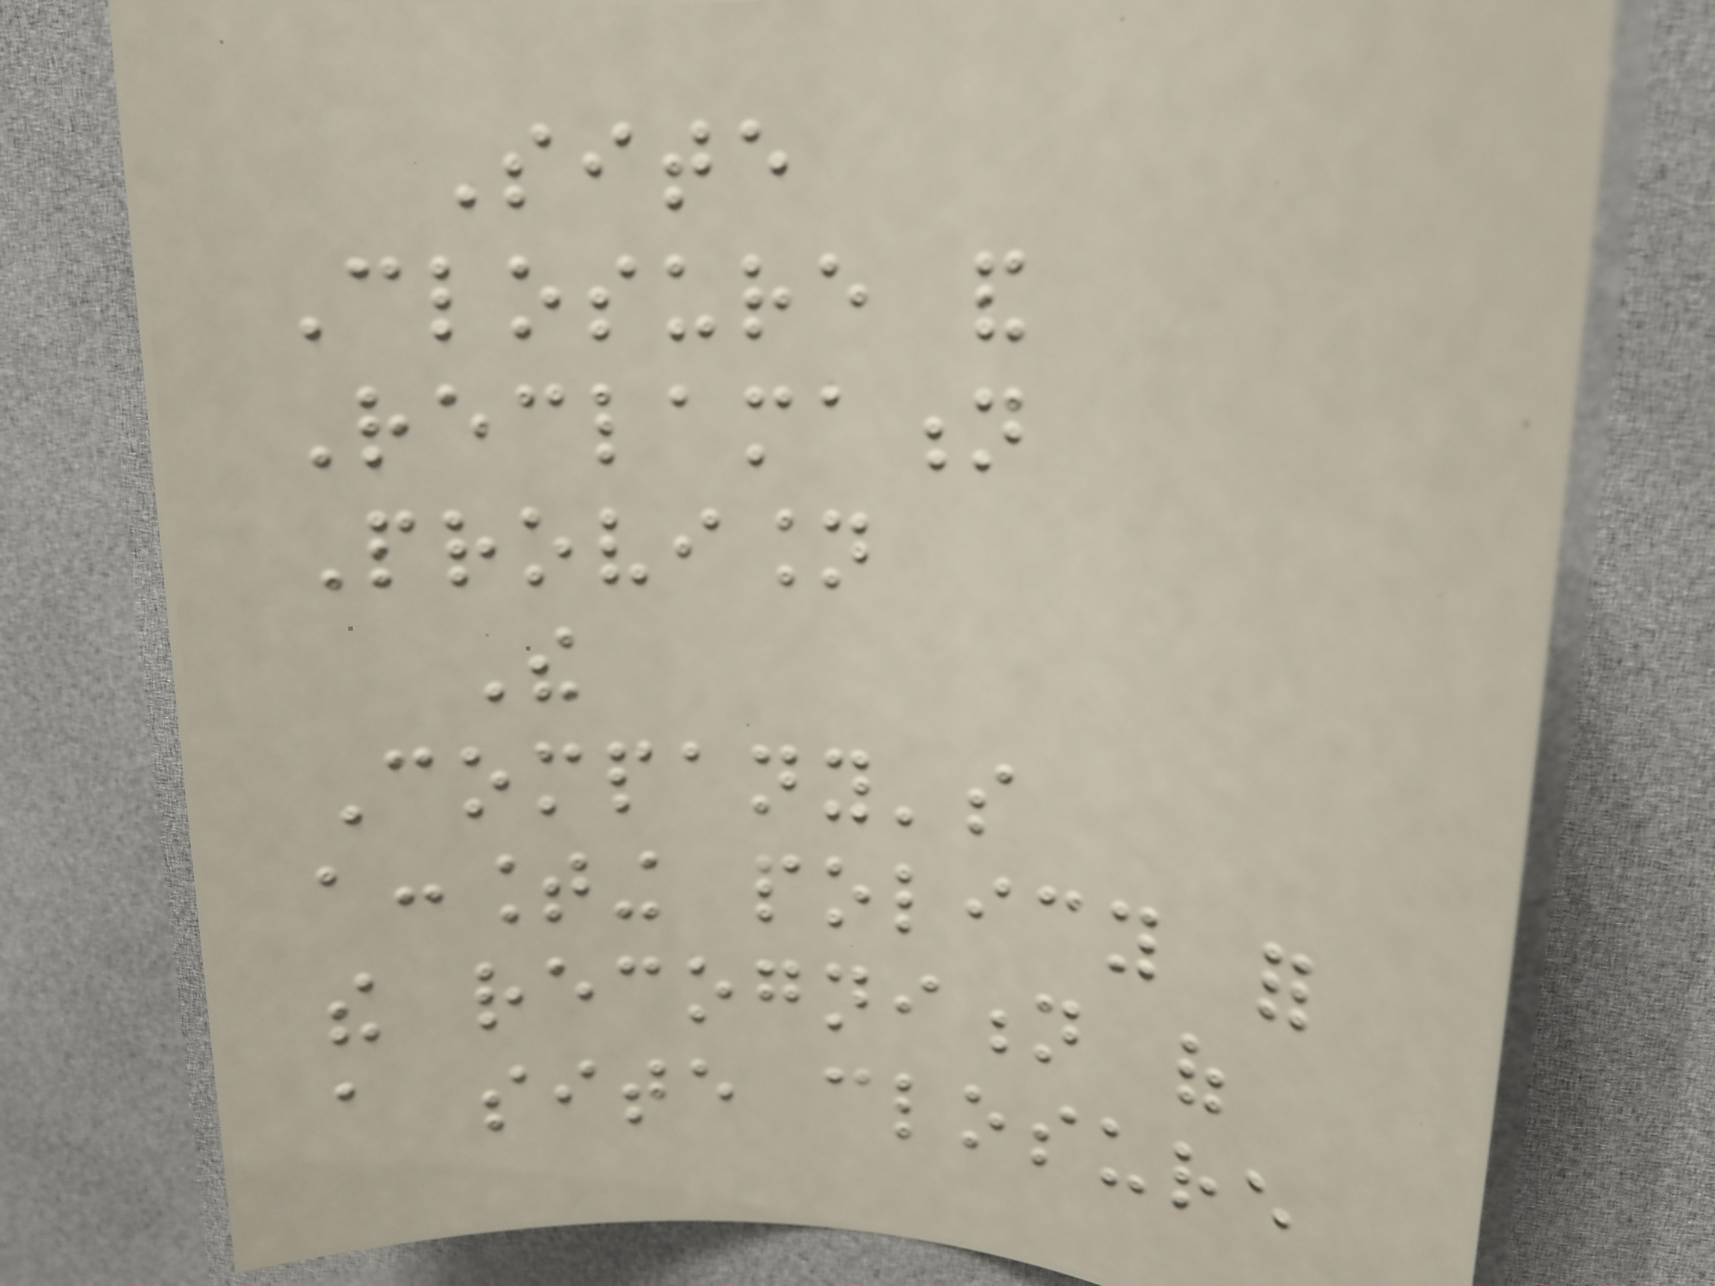Site
Closure and
Reclamation
Provision
The
Company's
accounting policy for
the recognition of
a site closure
